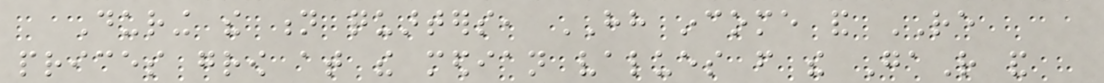During the n quarters, HH income and RE
prices grow at the median values from the GaR and
